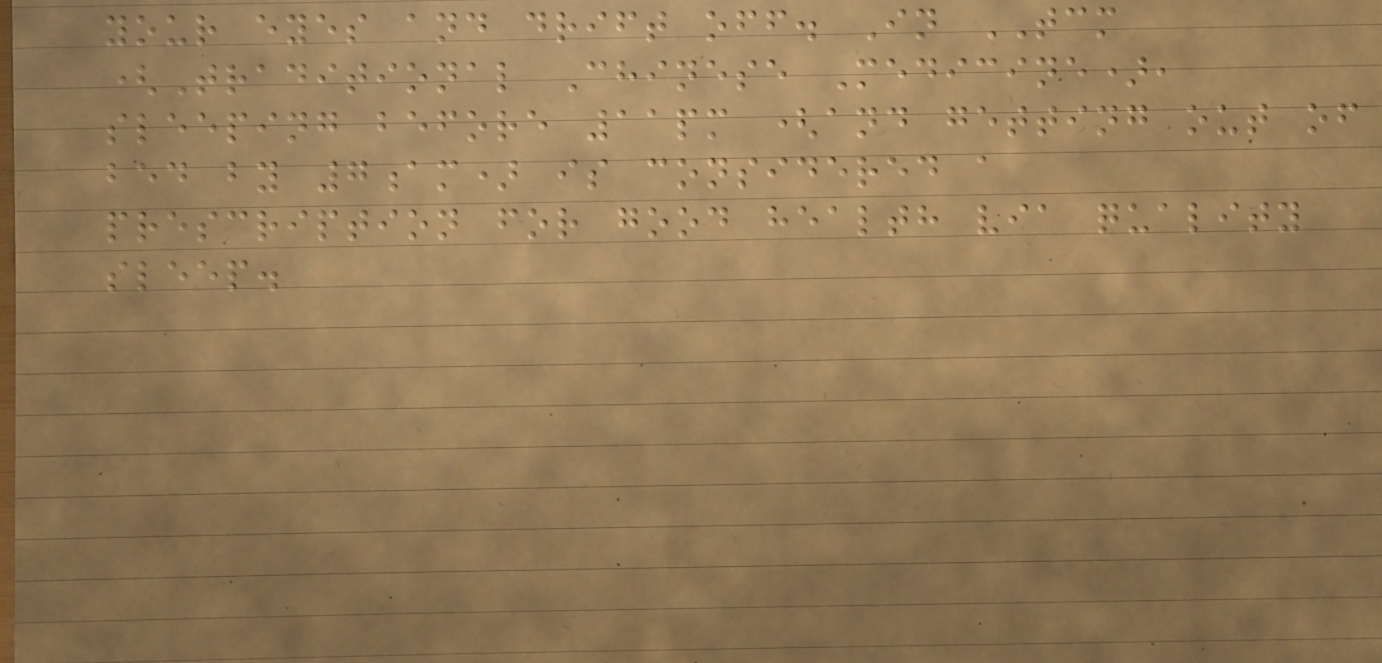your eyes and drift off. In TCM
(Traditional Chinese Medicine),
sleeping before 11pm (and getting out of
bed by 7am) is considered a
prescription for good health via quality
sleep.
